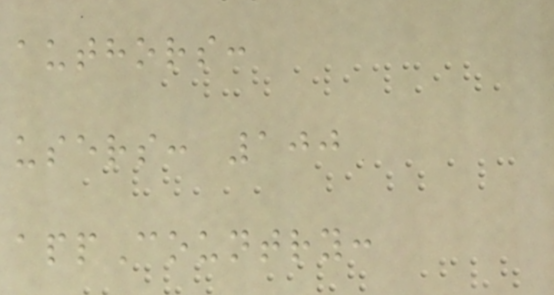authors:
users: 100
appCountry:
